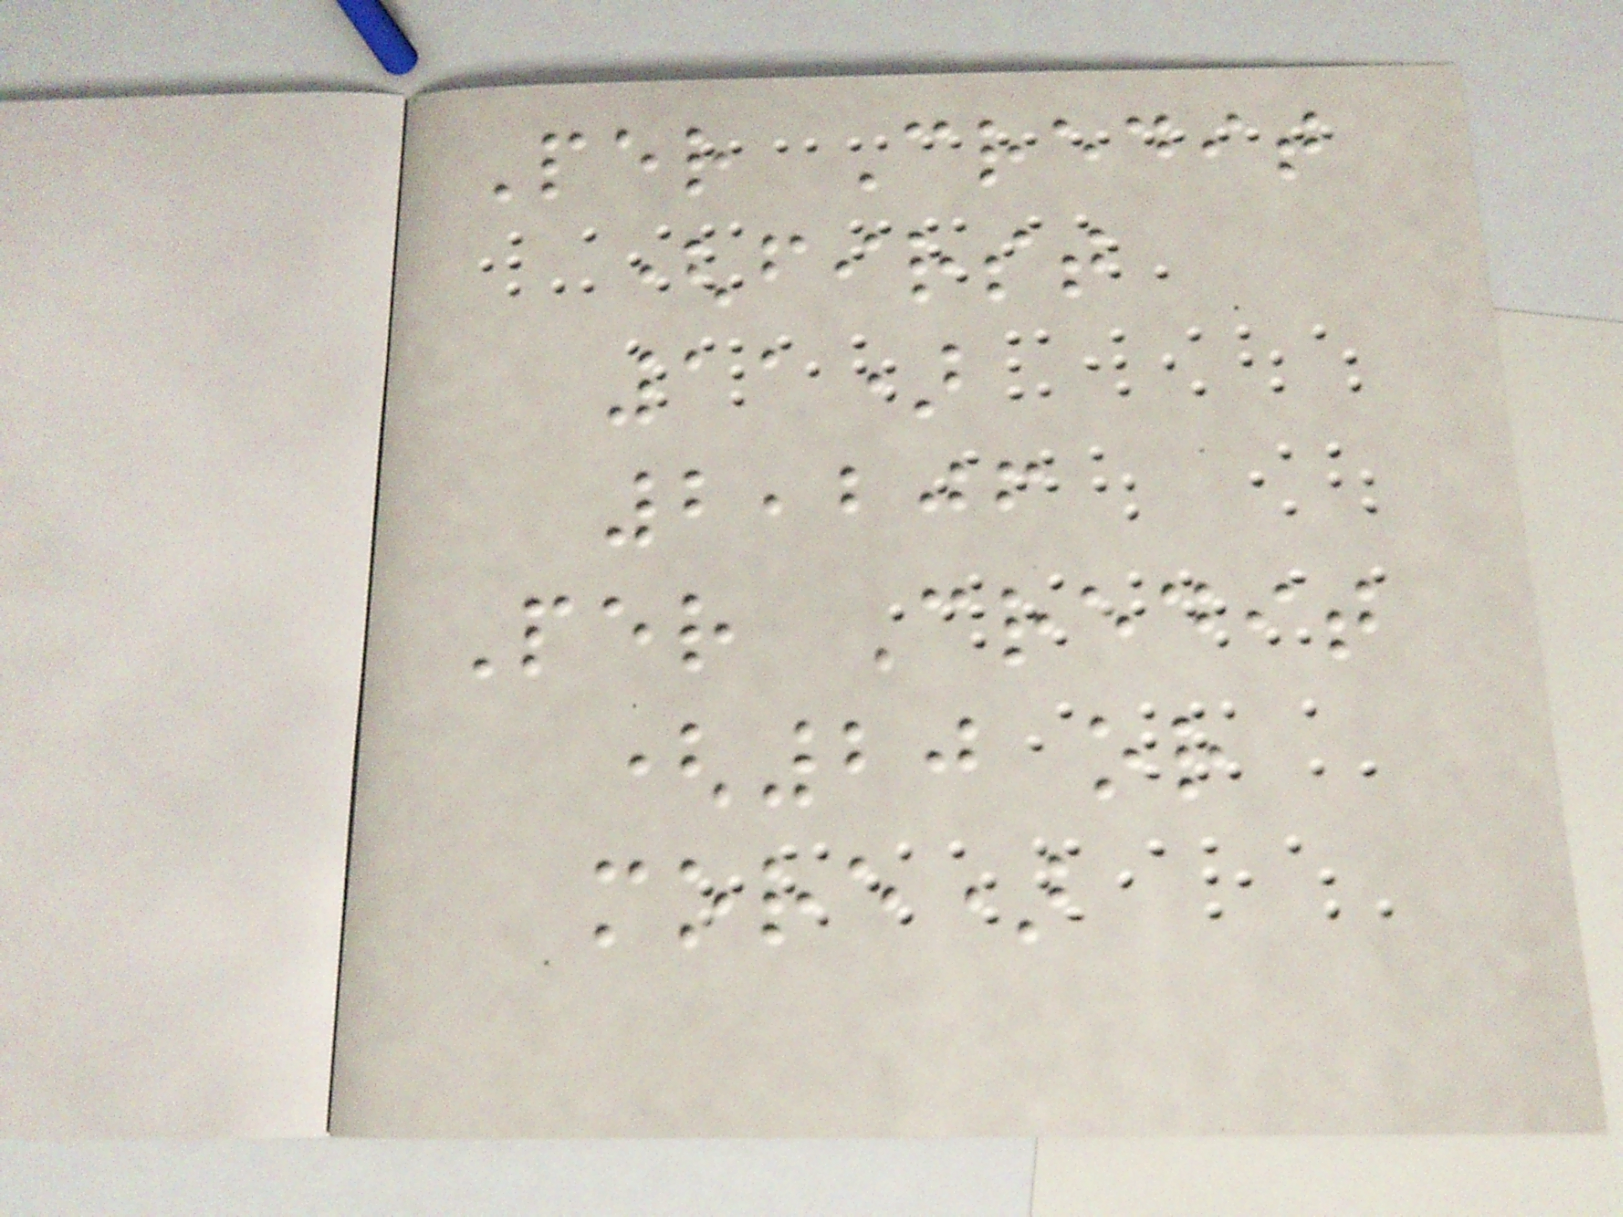Per Credit
(first
11)
2,206
Per Credit
(20 or
more)
